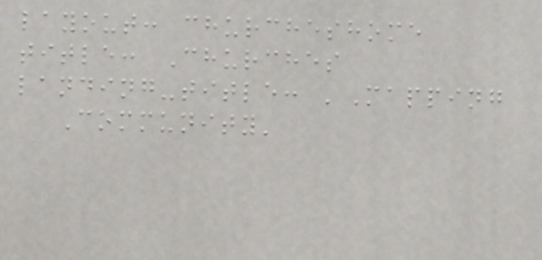layout: churcheshome
title: Churches
landing-title: 'Mapping
Community'
